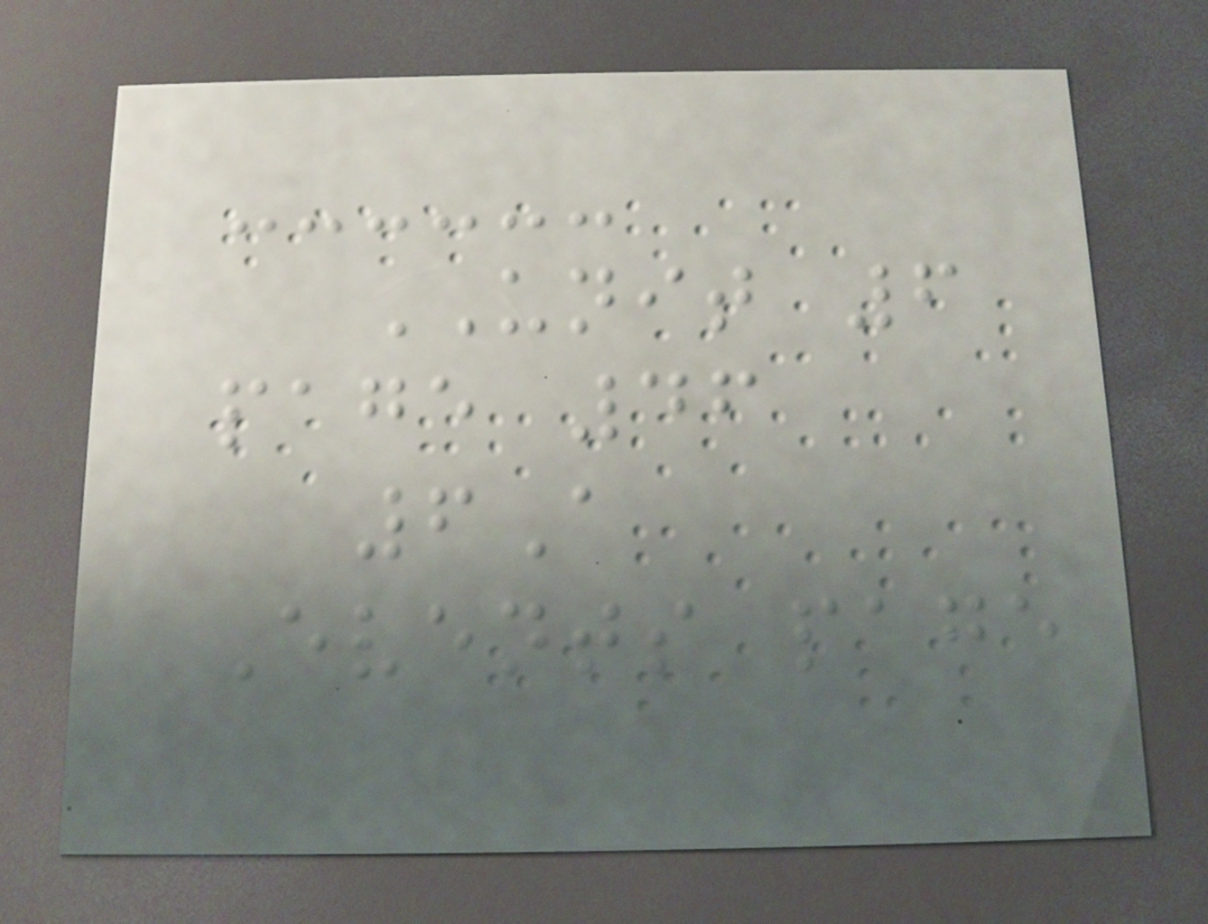UNIT 6
page 46
6A
Events page
